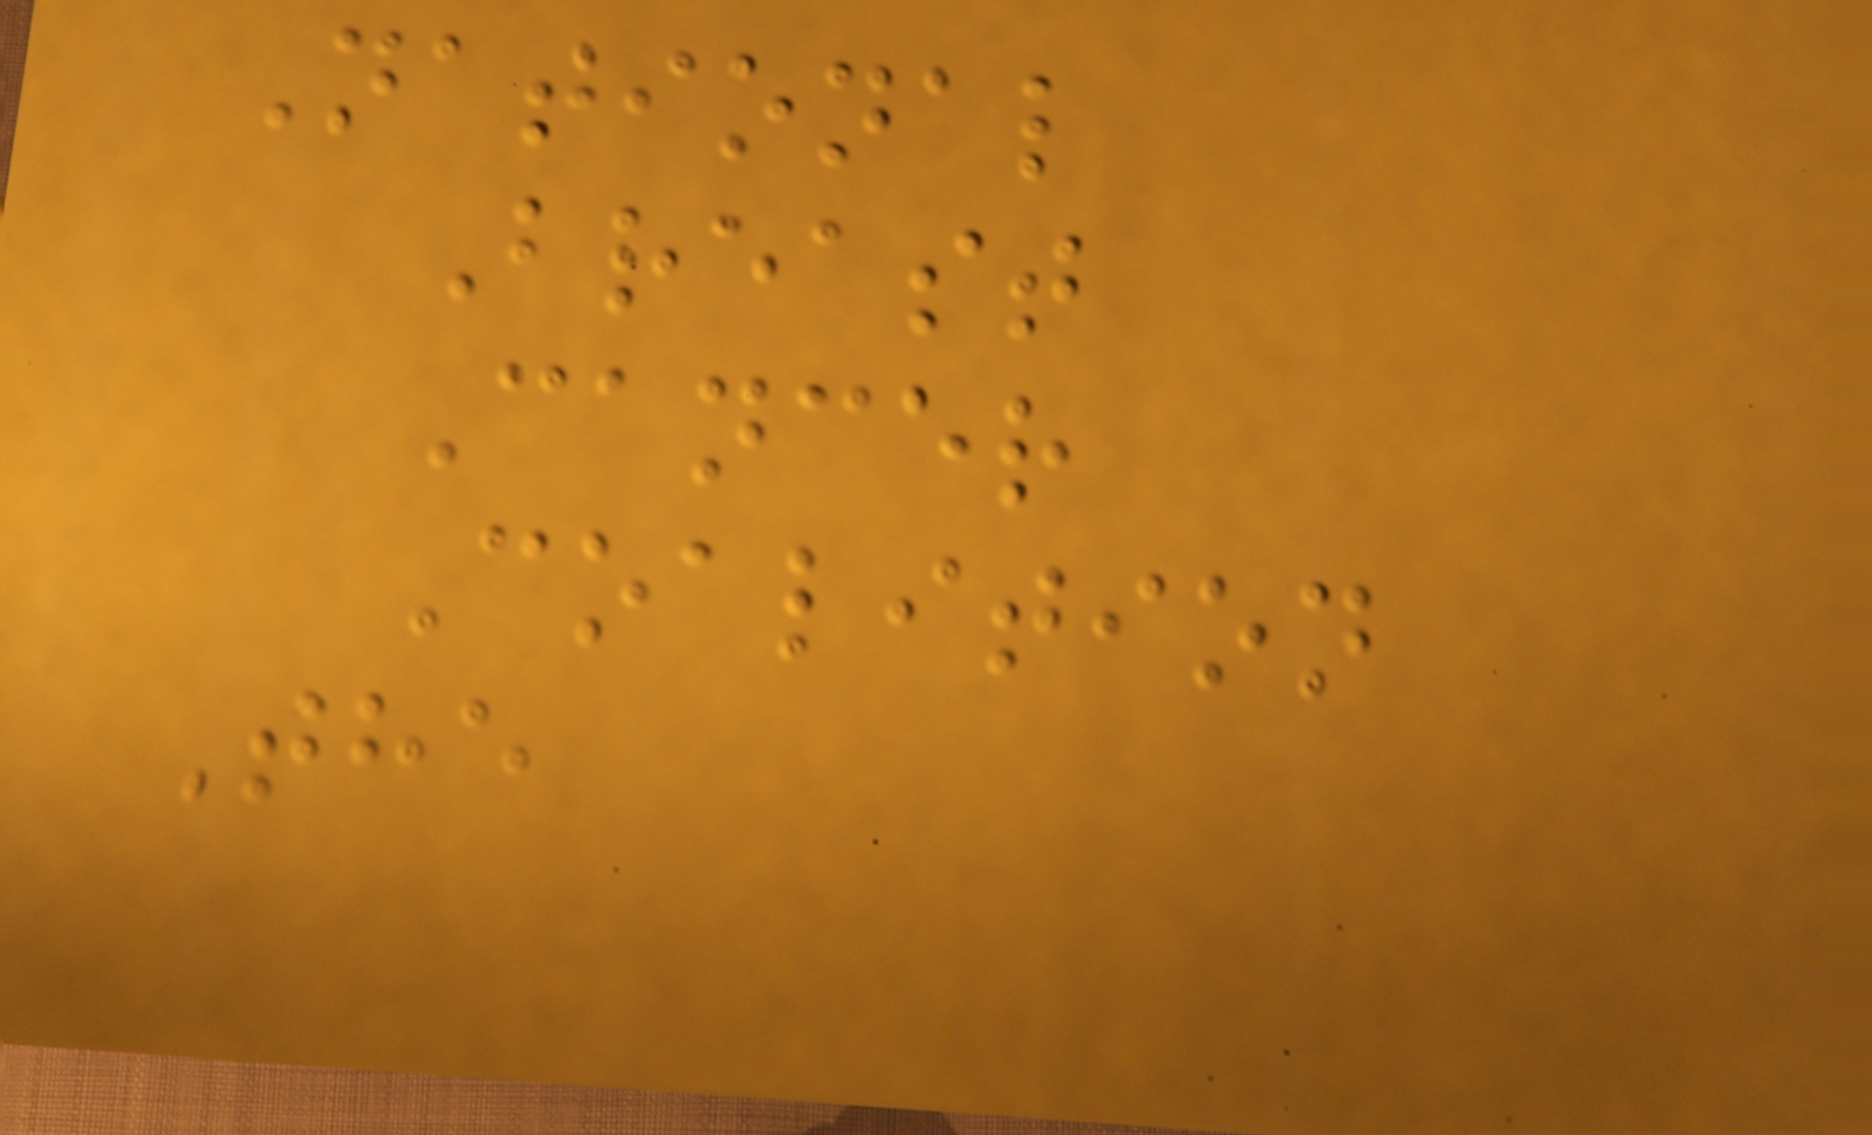National
Breast
Cancer
Coalition
The
